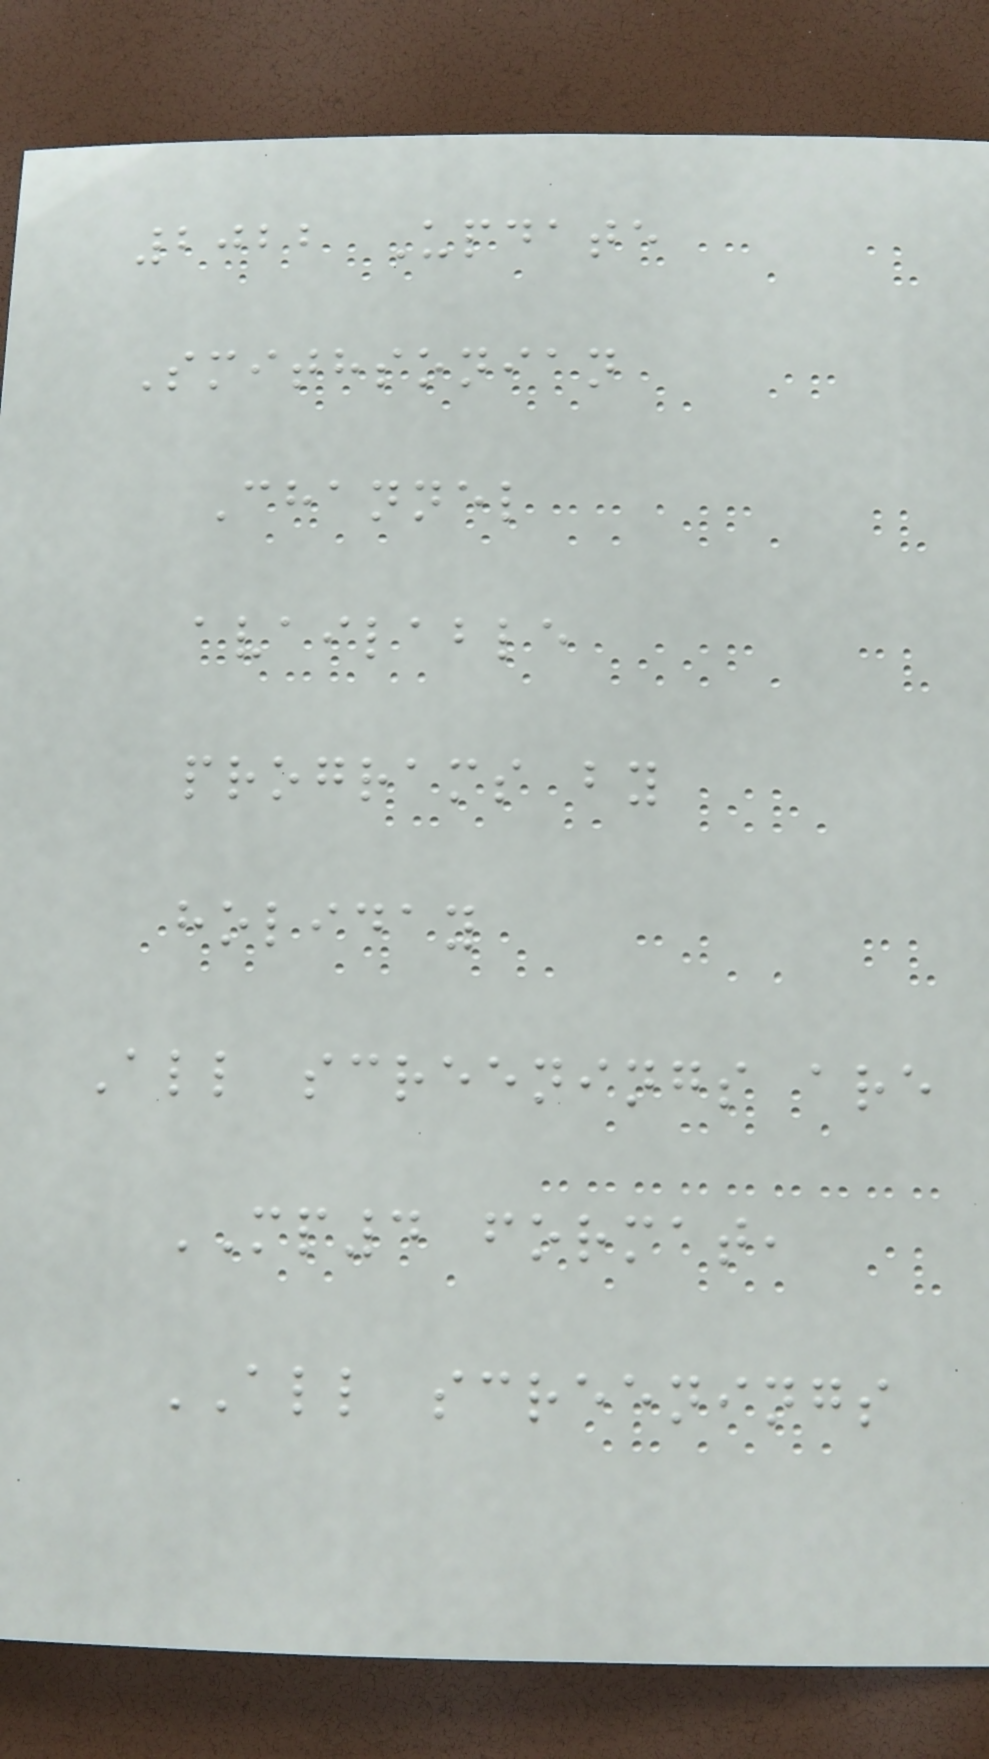2022 Update
Smithsonian
Channel
available
programs by
holiday
All screenings are
MP4 format,
ALL screenings
